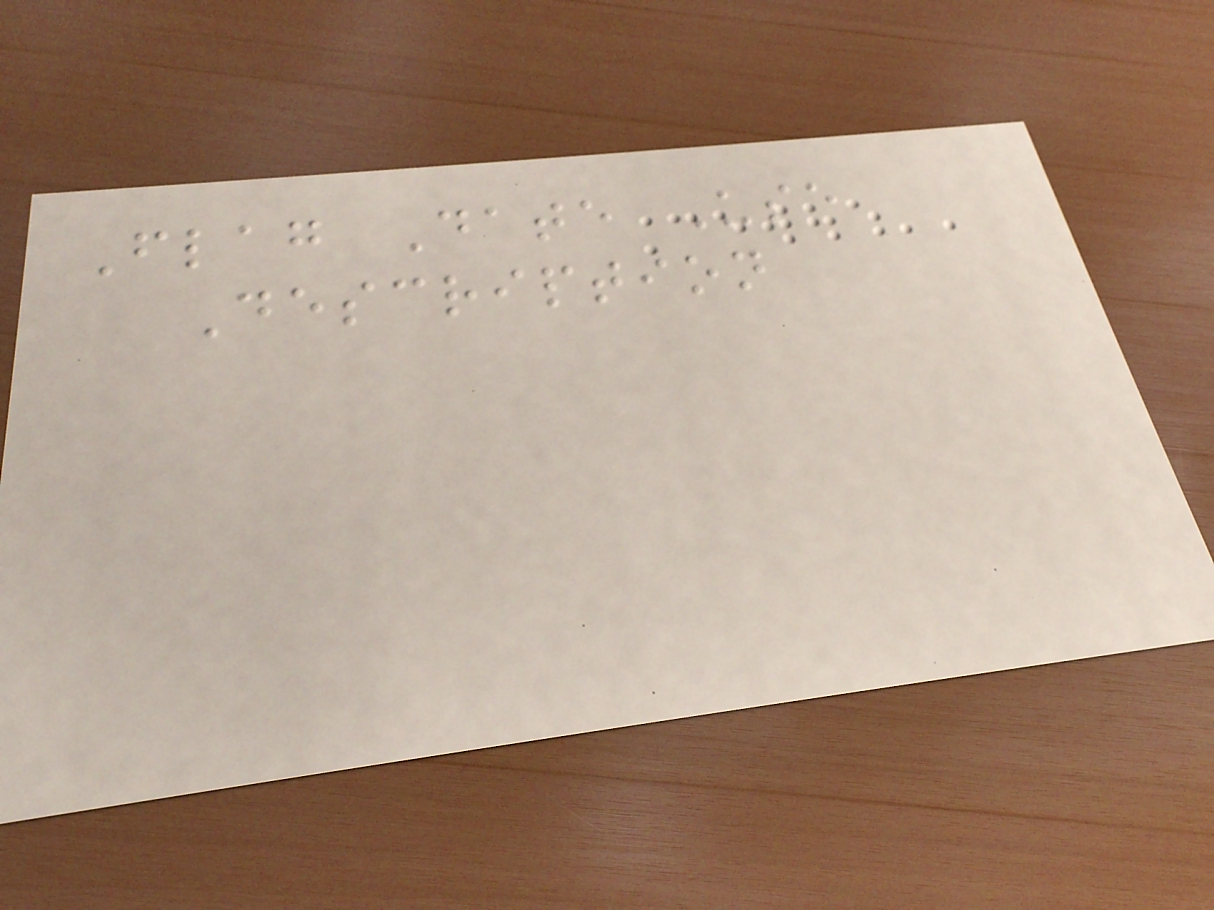Flag Date Use
Description
